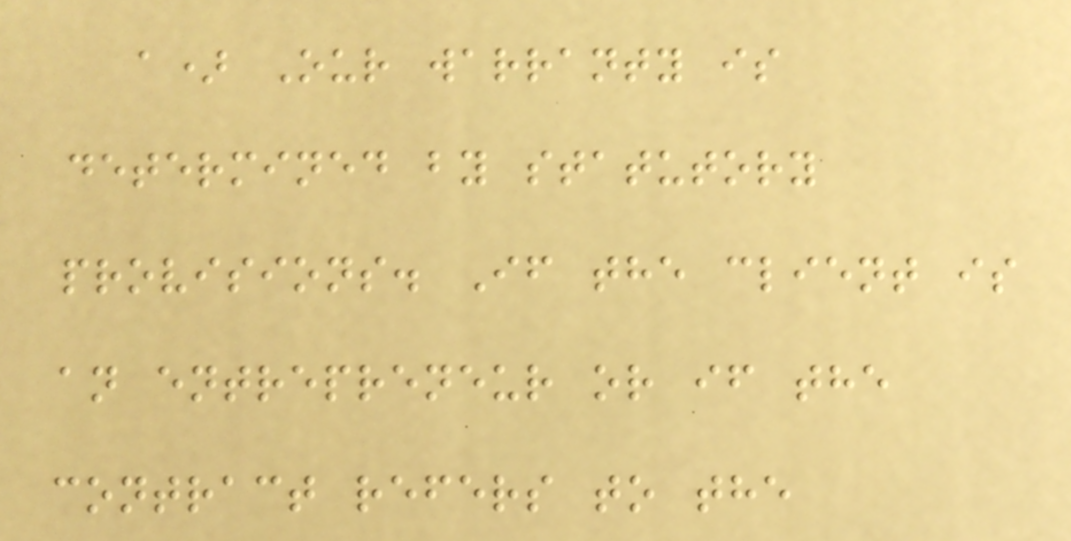a) Our warranty is
determined by statutory
provisions. If the client is
an entrepreneur or if the
contract refers to the
